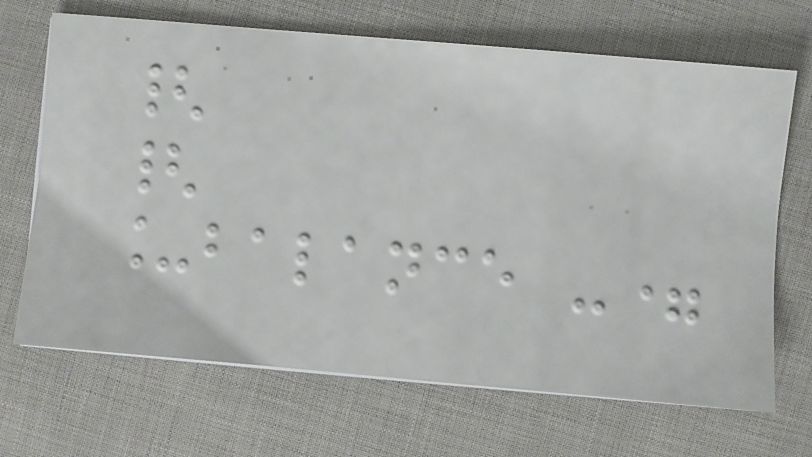{
{
_balance -=
